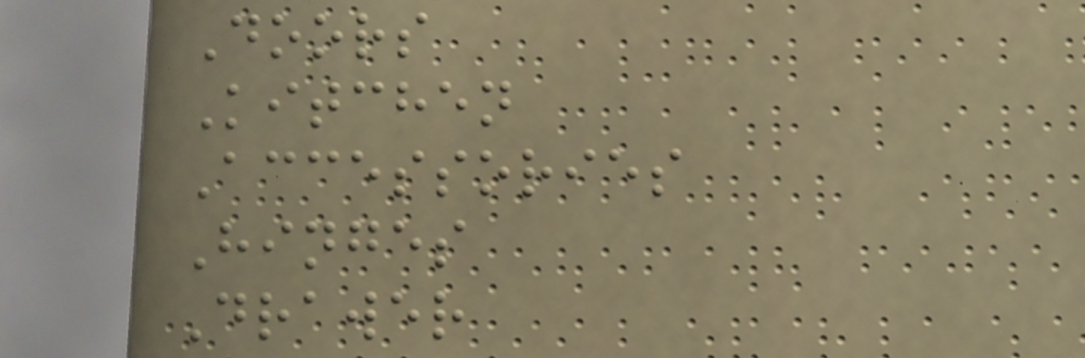Doors
Kitchen
Accessories
Hinges
Drawer
